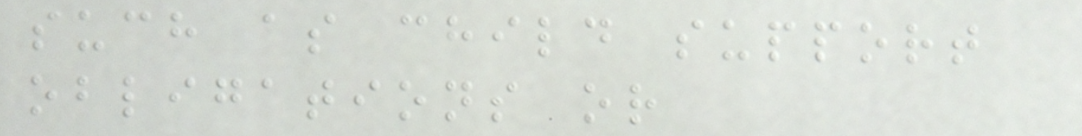such as child support
obligations or
